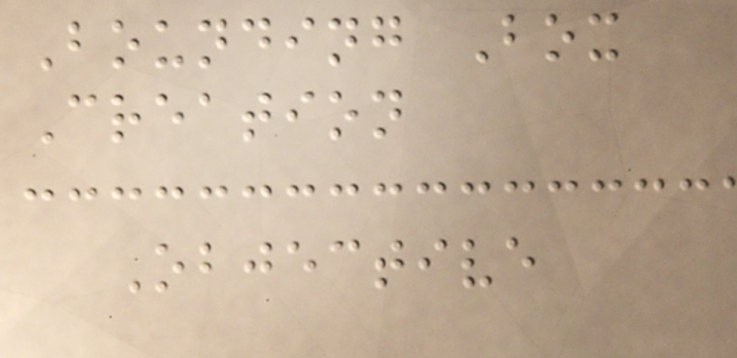Bounding Box
Creation
Objective
